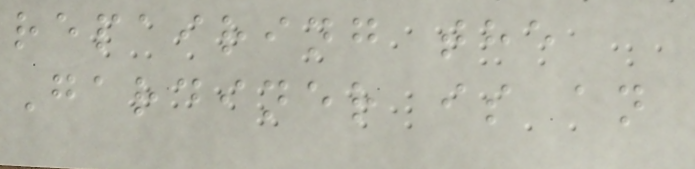repairing the
Gardiner is an
